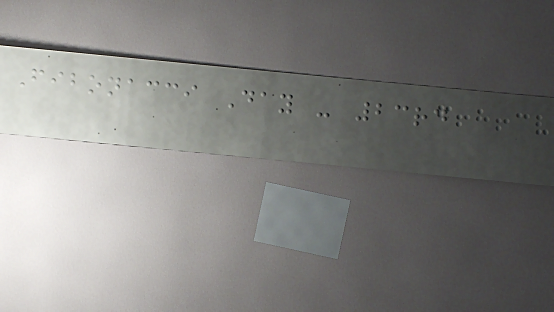Fibonacci Day - 23rd
